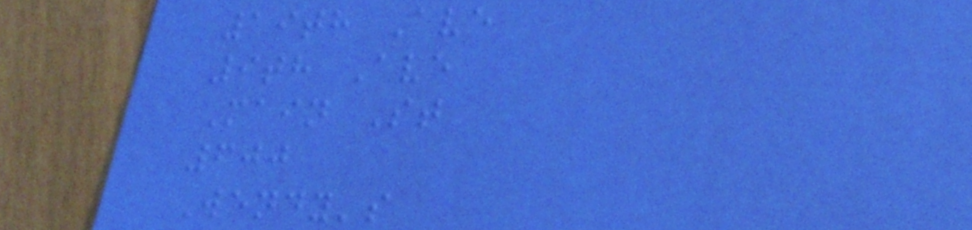19th Ave
9th Ave
Main St
600
Wendy's
